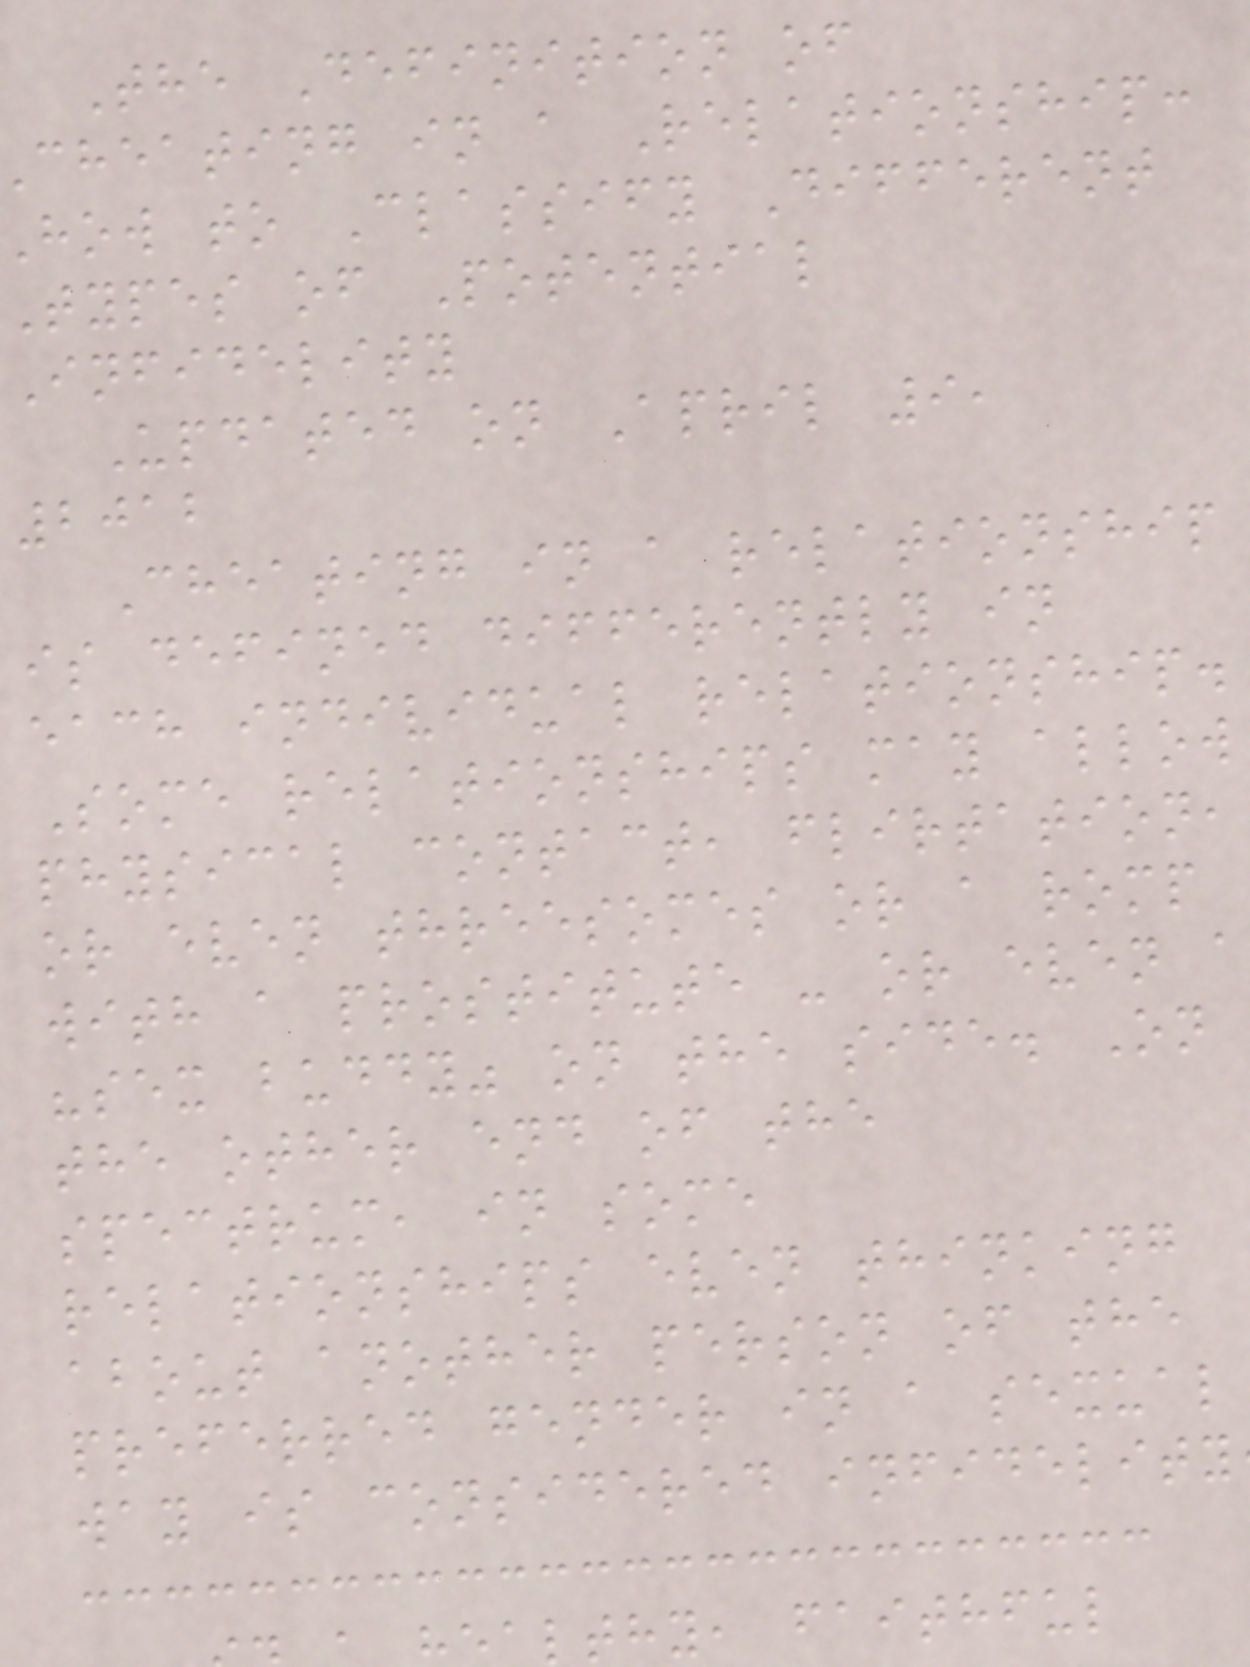The Definition of
cheating in a Relationship:
how to Classify Different
Types of Potential
Infidelity
Updated on April 9,
2012
Cheating in a relationship
is defined differently in
each individual relationship.
Some relationships may allow
physical contact, flirtation,
or even threesomes or a romp
with a prostitute - or even a
"sex buddy" on the side. On
the other end of the
spectrum, in some
relationships even thinking
about another person of the
preferred gender in a sexual
way is considered infidelity
lthy, faithful
